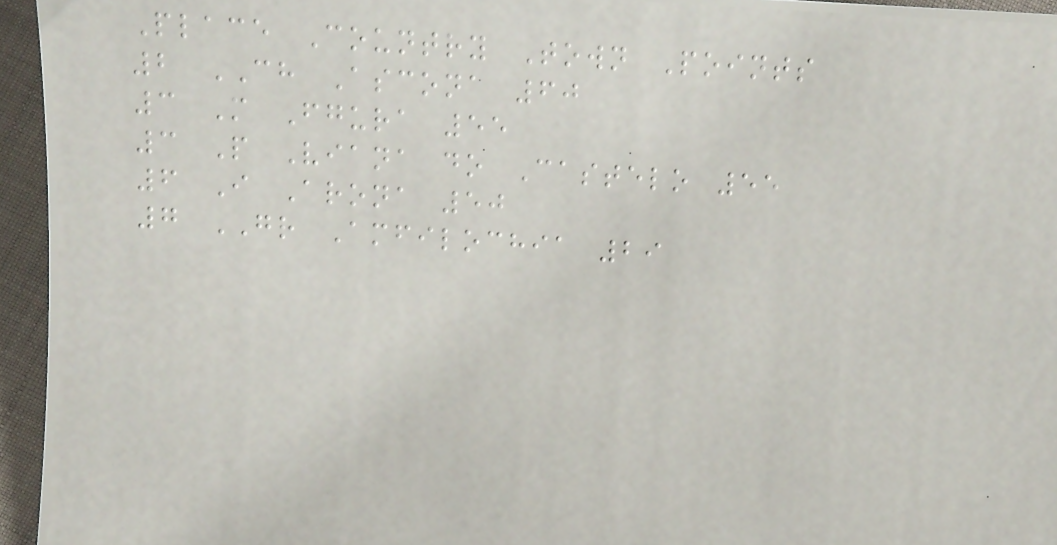Place Country Town Points
2 CH Ascona 60
3 M Fgura 55
3 P Viana do Castelo 55
6 I Arona 50
7 GR Amfilochia 29
